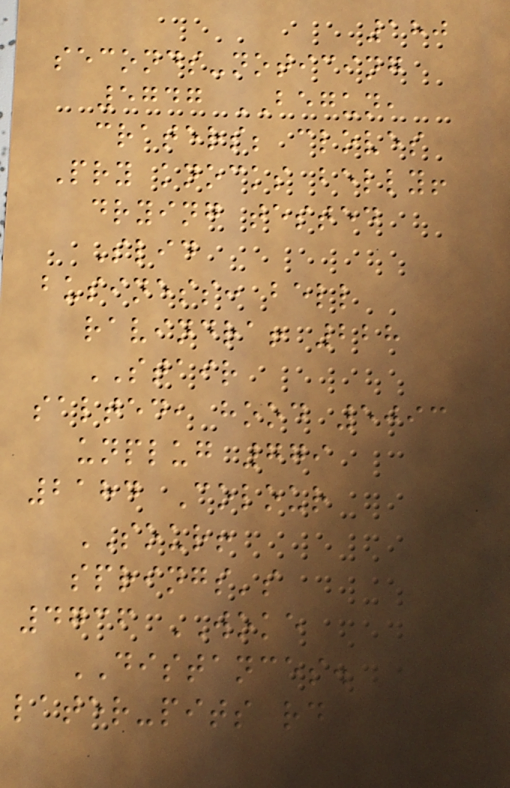180
seconds-noticing
5747 BEGUN,
craters; cloves
Pry knocks belly!
drying tested
Slid
business: bell
ravindra! 228
STAIR
salted, hood 5093
unplug 779
2184 Colour
SOUR!
springs's
4736 WOKE
DISTANCES.
later-pits rd
